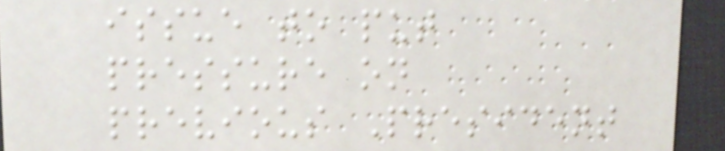issue to put
pressure on
previous President
